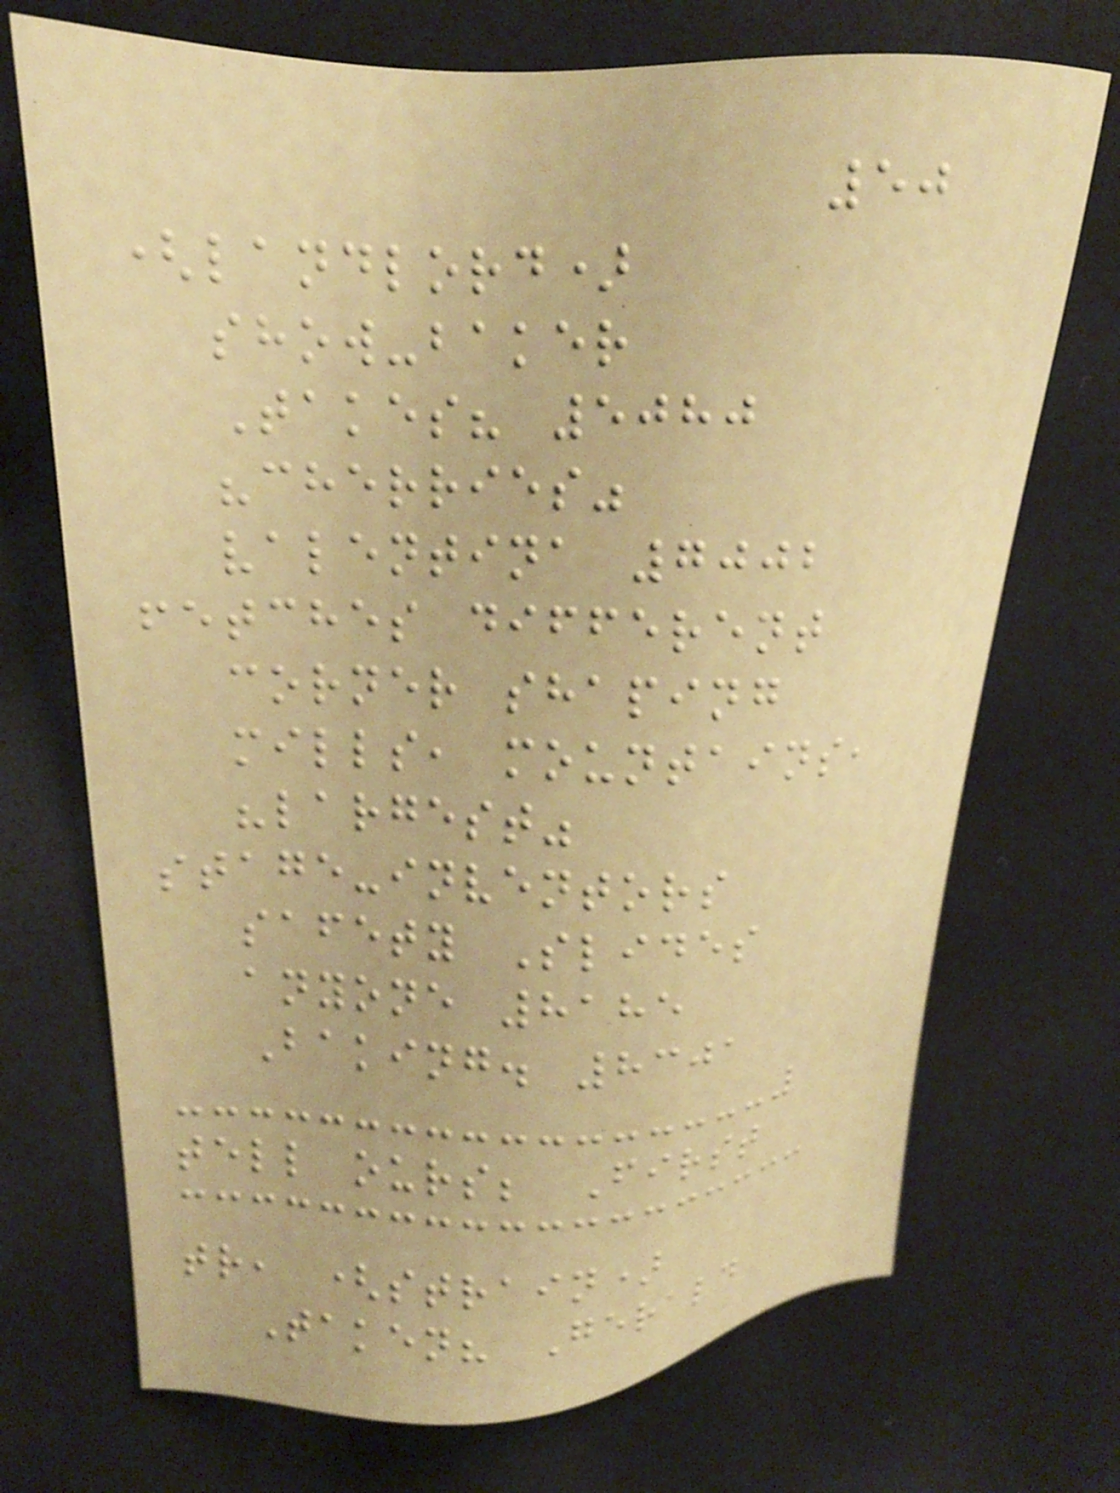50
(landlord)
show-baker
Takes? 5080
"cherries"
valentina 7002
fetches different
corner shaping
mills, mountains,
"largest"
stage-inventors
safety Slides
anyone 8185
Baking. 8301
tell ours; First
tr, (strain)
Taken? Gerald
